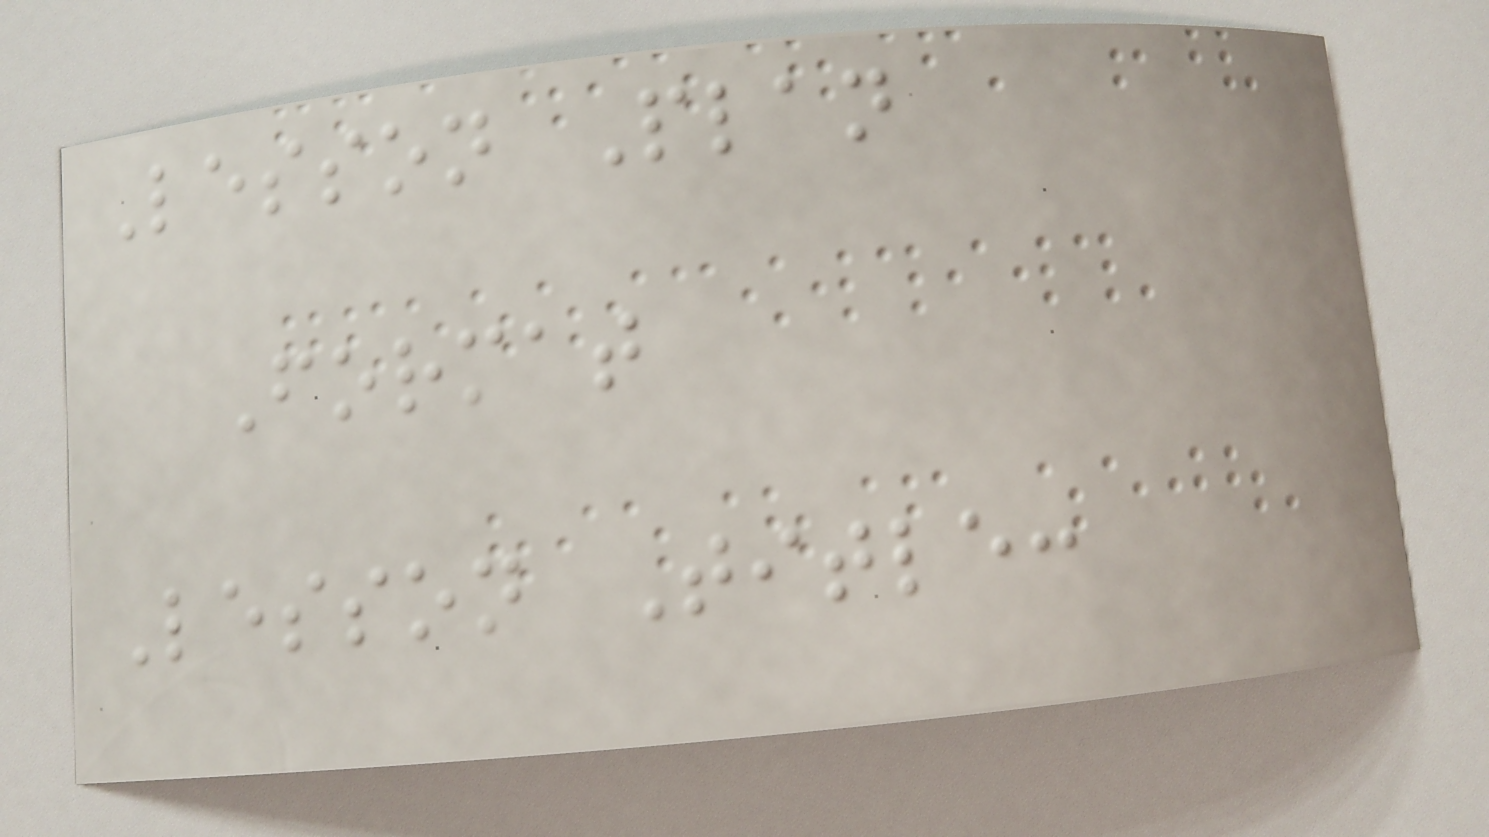Lesson Plan
Format
Lesson Title:
